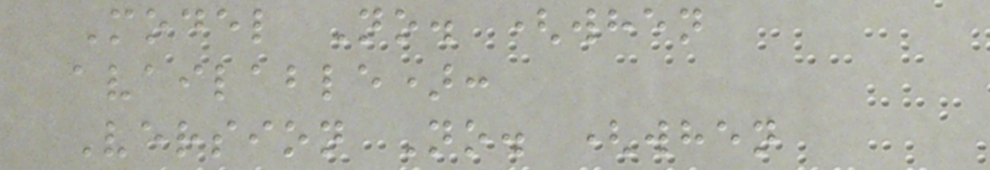Model No. (when
available):
Version No. (when
